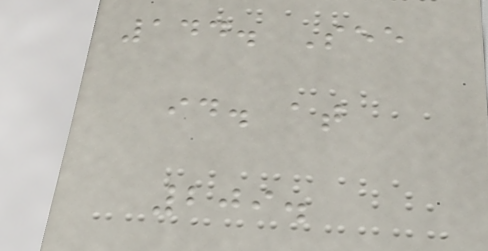144. See
id. at
209.
